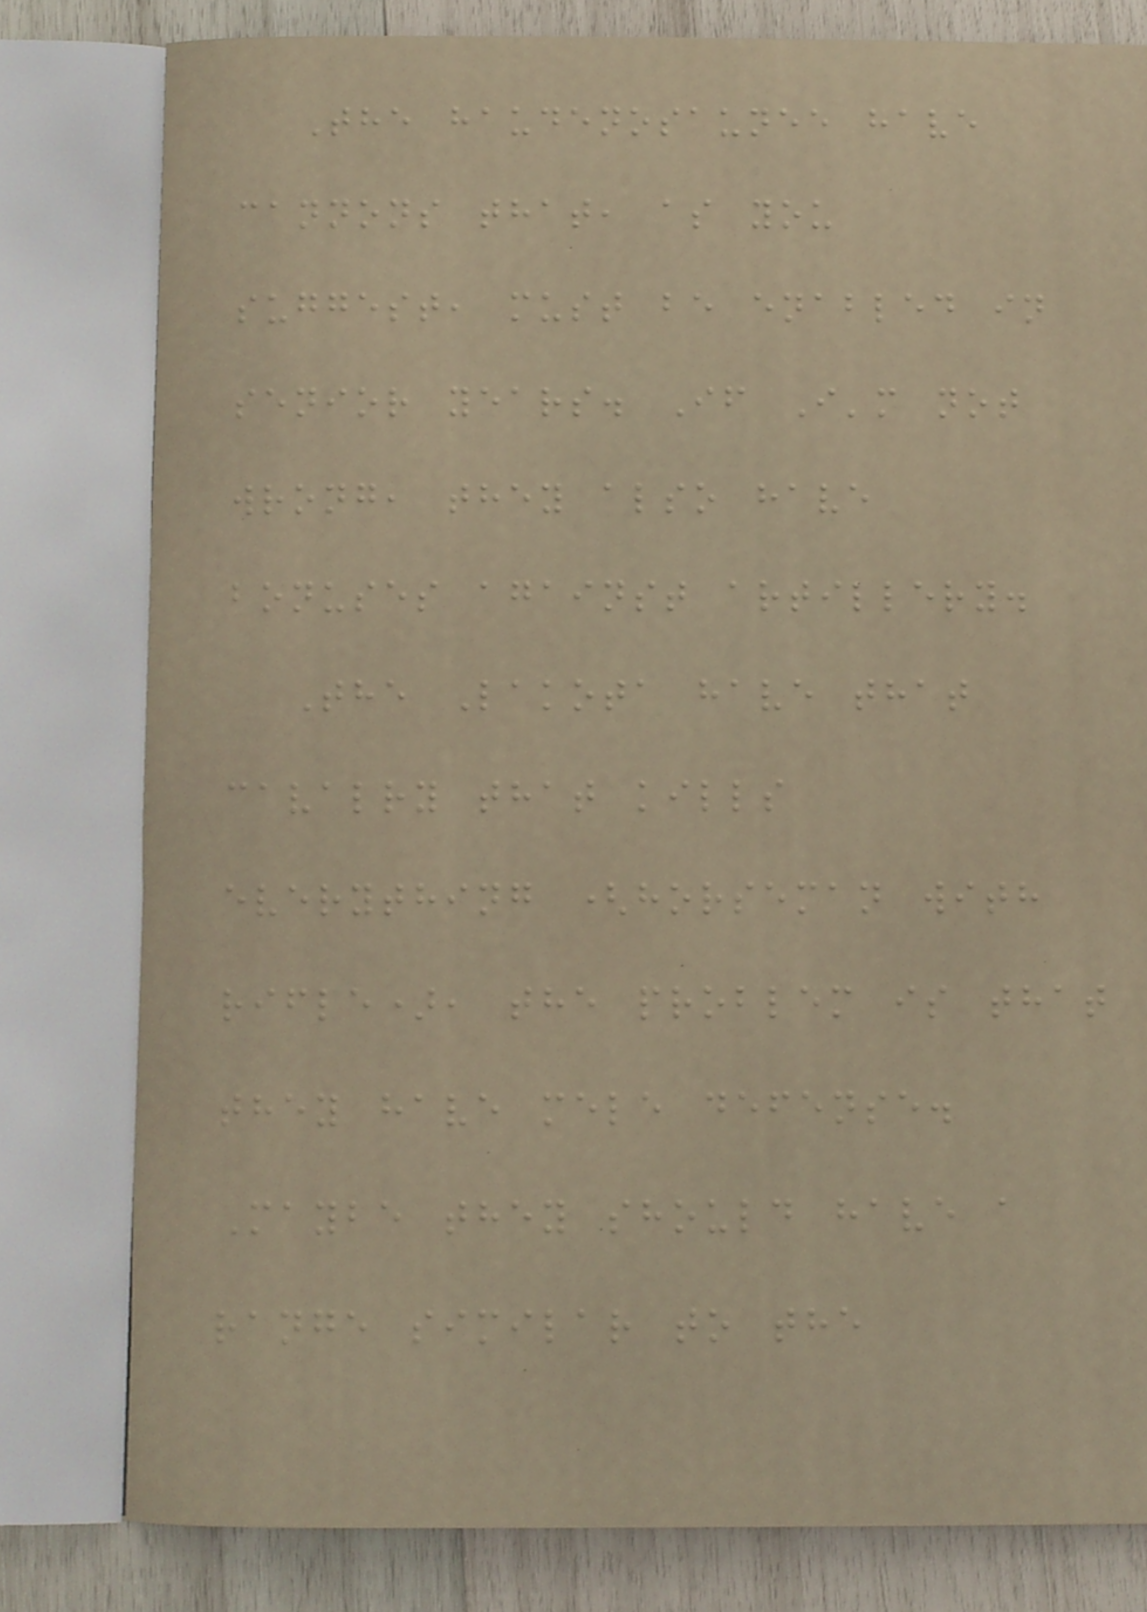The haudenosaunee have
cannons that, as you
suggest, must be enabled in
senior years. If I'm not
wrong, they also have
bonuses against artillery.
The Lakota have that
cavalry that kills
everything (horseman with
rifle), the problem is that
they have mele defense.
Maybe they should have a
range similar to the
